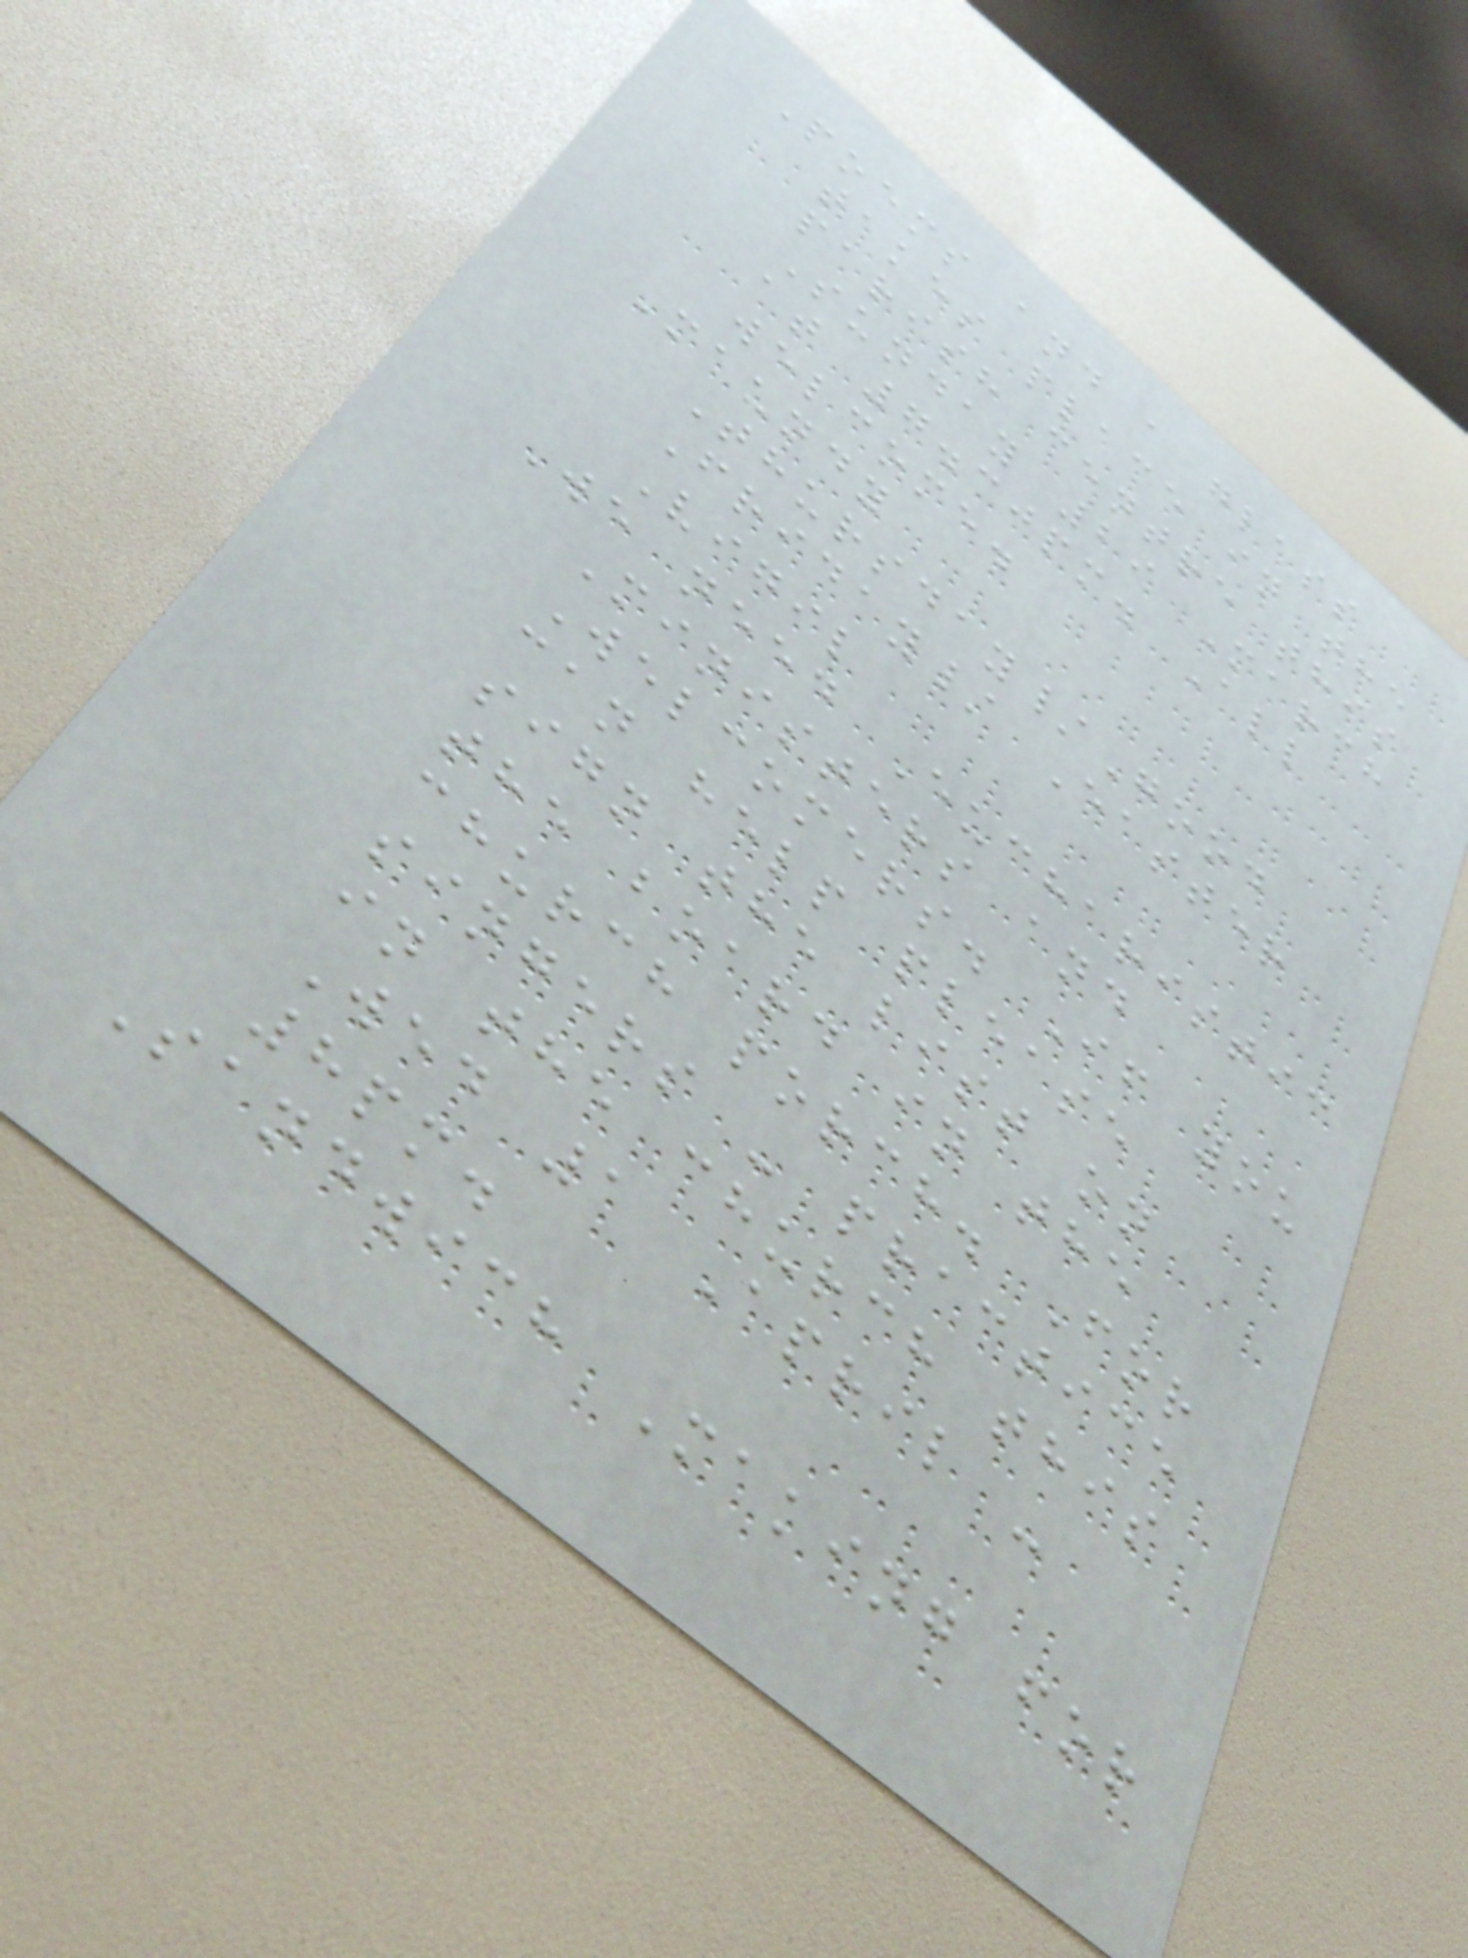Poems and a glass
takes place in the
parish centre this
Sunday 29 March
at 7.30pm. All
welcome.
Maundy
Thursday/Good
Friday/ Easter
Vigil
We need Eucharistic
Ministers and
Welcomers. If you
can help please
sign the list on
the board in the
church porch. For
singers - practice
in the church this
Wed 1 April -
8pm.
Sandwich Making for
